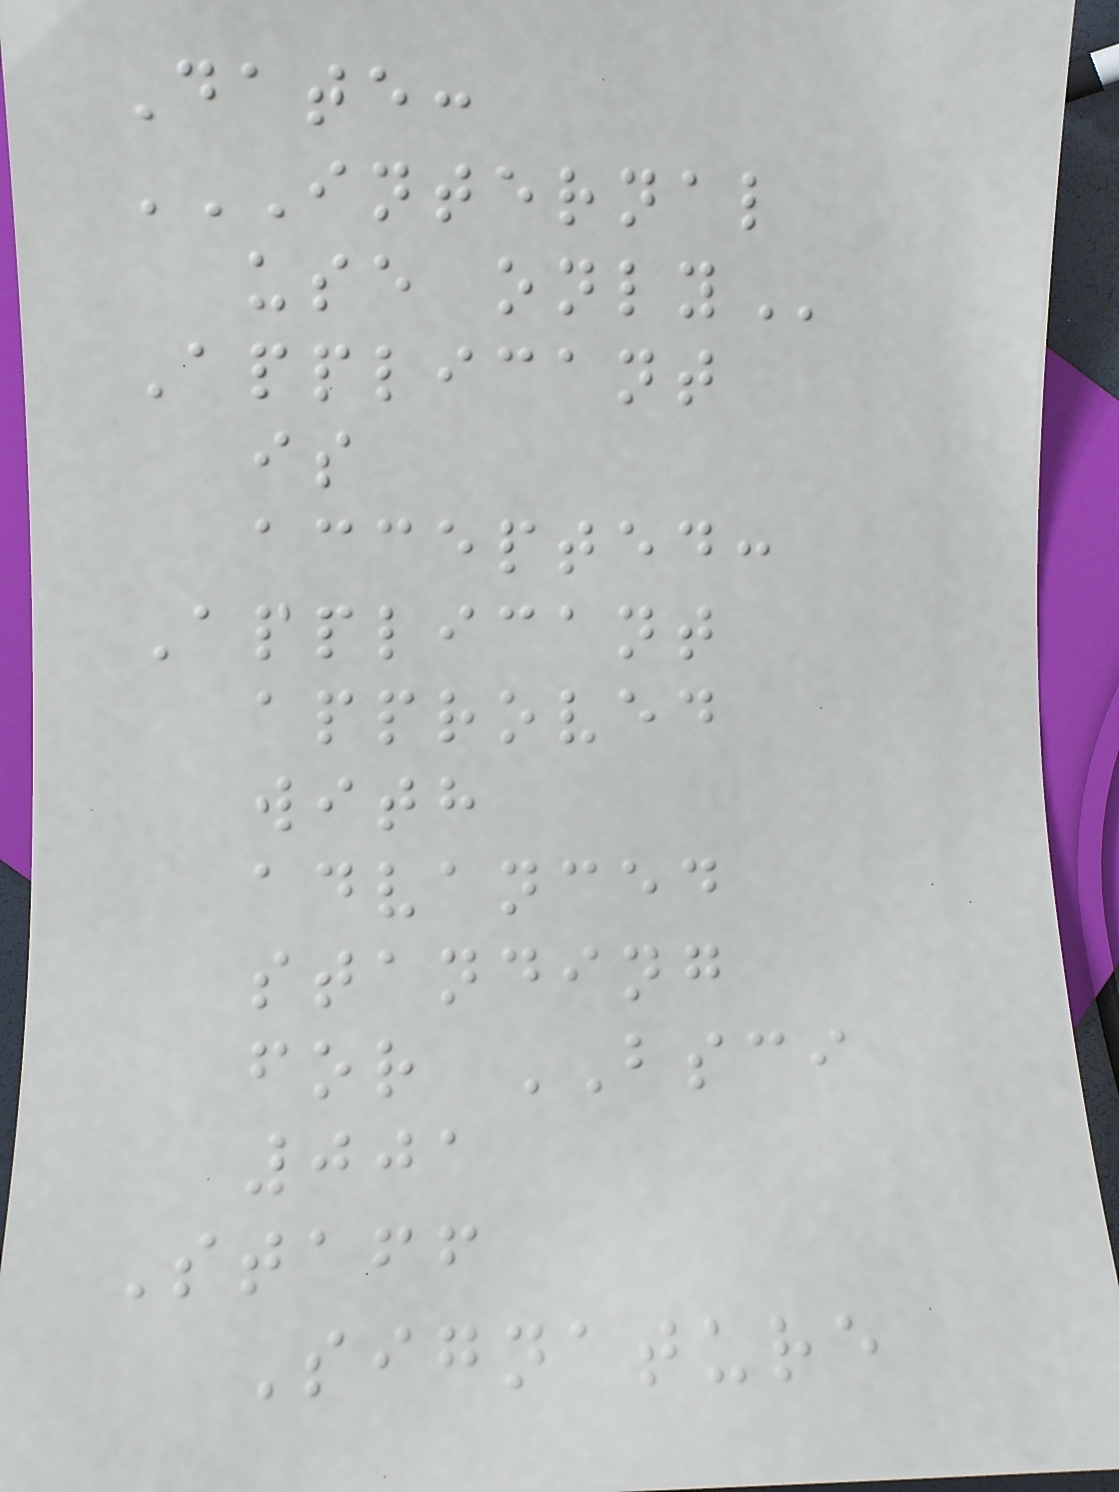Date:
INTERNAL
USE ONLY
Applicant
is
accepted:
Applicant
approved
with
advanced
standing
for BSCI
001
Staff
Signature
